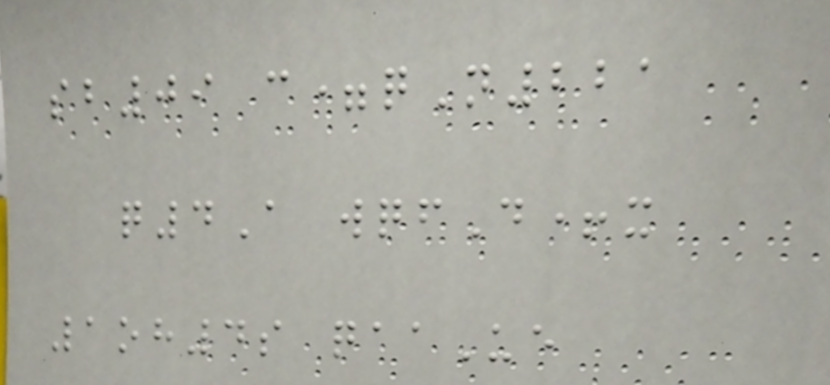sb09 c=qN221
q4A wqfD+x
1oh4s qaaUe
